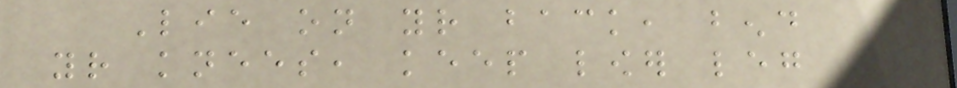Lie on your back, bend
your knees, keep lower leg
